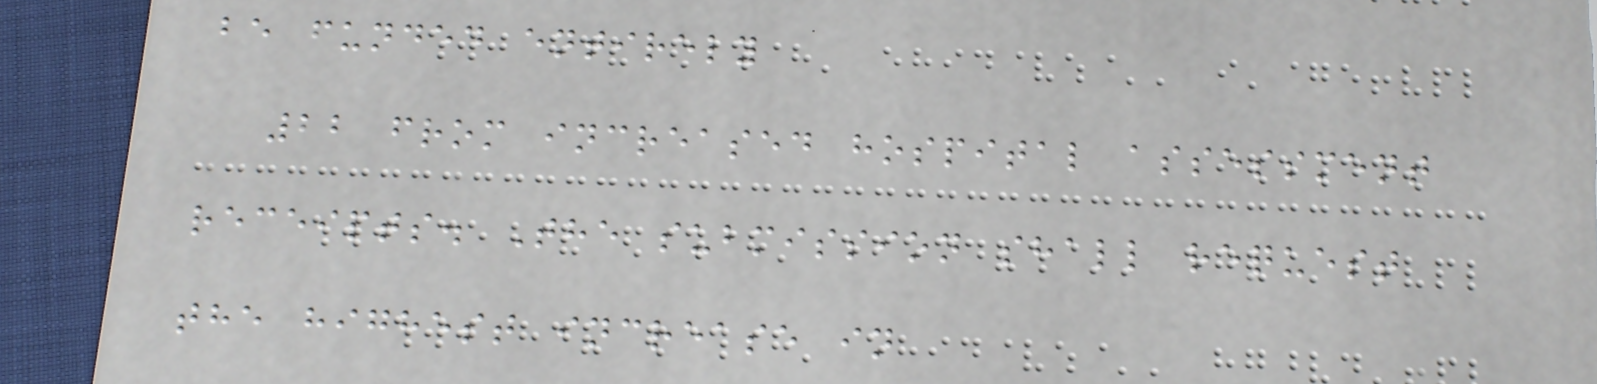be funded entirely
22 from increased hospital assessment
receipts. The submission shall request
the highest increase in
